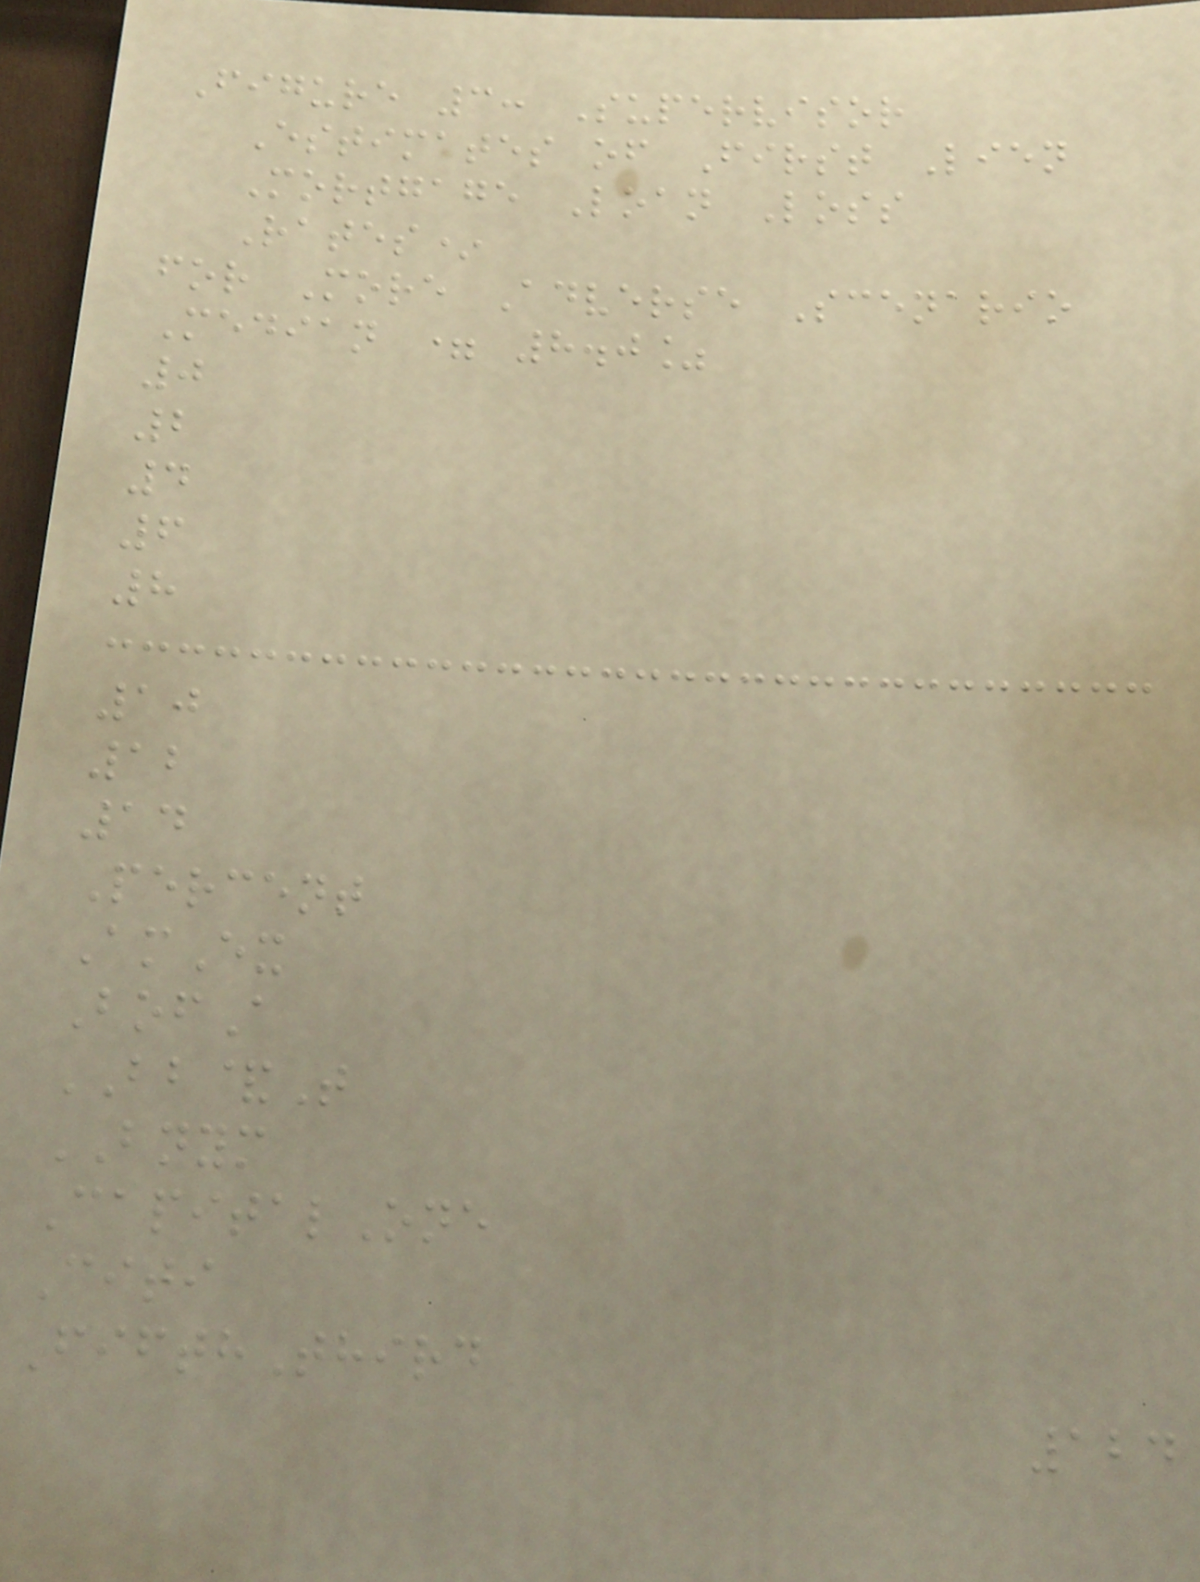Figure 3: Supervisor
Estimates of First Lien
Mortgage Loan Loss
Rates*
for More Adverse Scenario
Median = 8.0%
0
2
4
6
8
10
12
14
Percent
AmEx
BofA
BB&T
BNYM
CapitalOne
Citi
FifthThird
124
